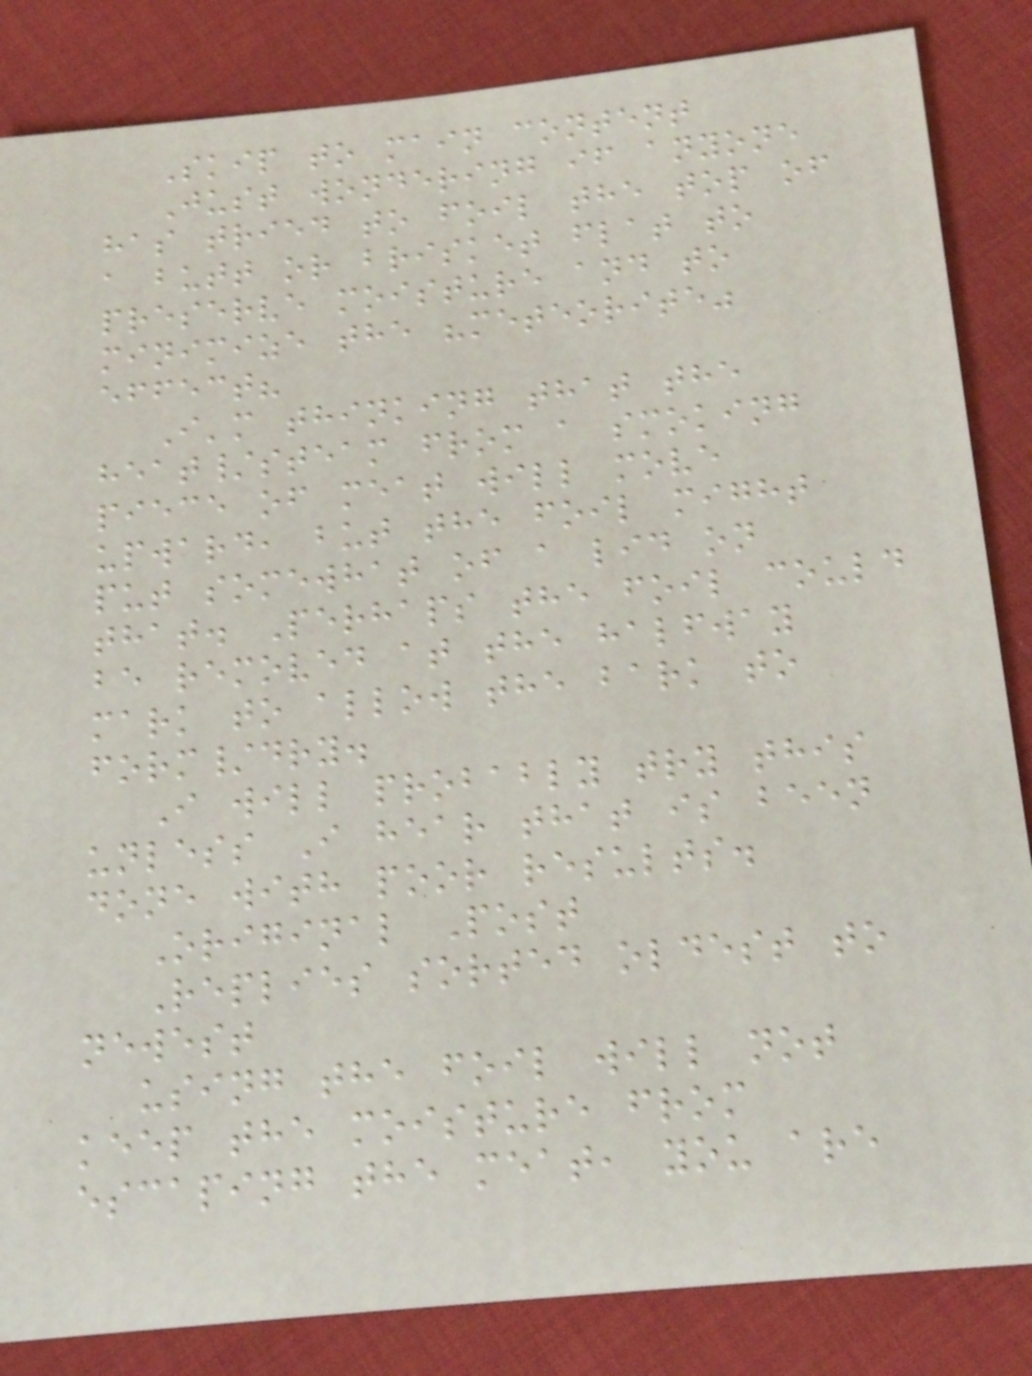Skip to main content
Just wondering if anyone
has tried to foil the top of
a butt or brisket flat to
preserve moisture and to
minimize the "meteorite"
effect?
I'm thinking that the
heat/steam from a smoking
piece of meat will move
upward, but the foil might
put somewhat of a lid on
that. Perhaps the foil could
be removed at the halfway
mark to allow the bark to
form/dry.
I will probably try this
unless I hear that is been
done with poor results.
Original Post
Replies sorted oldest to
newest
using the foil will not
keep the moisture from
escaping the meat, you are
